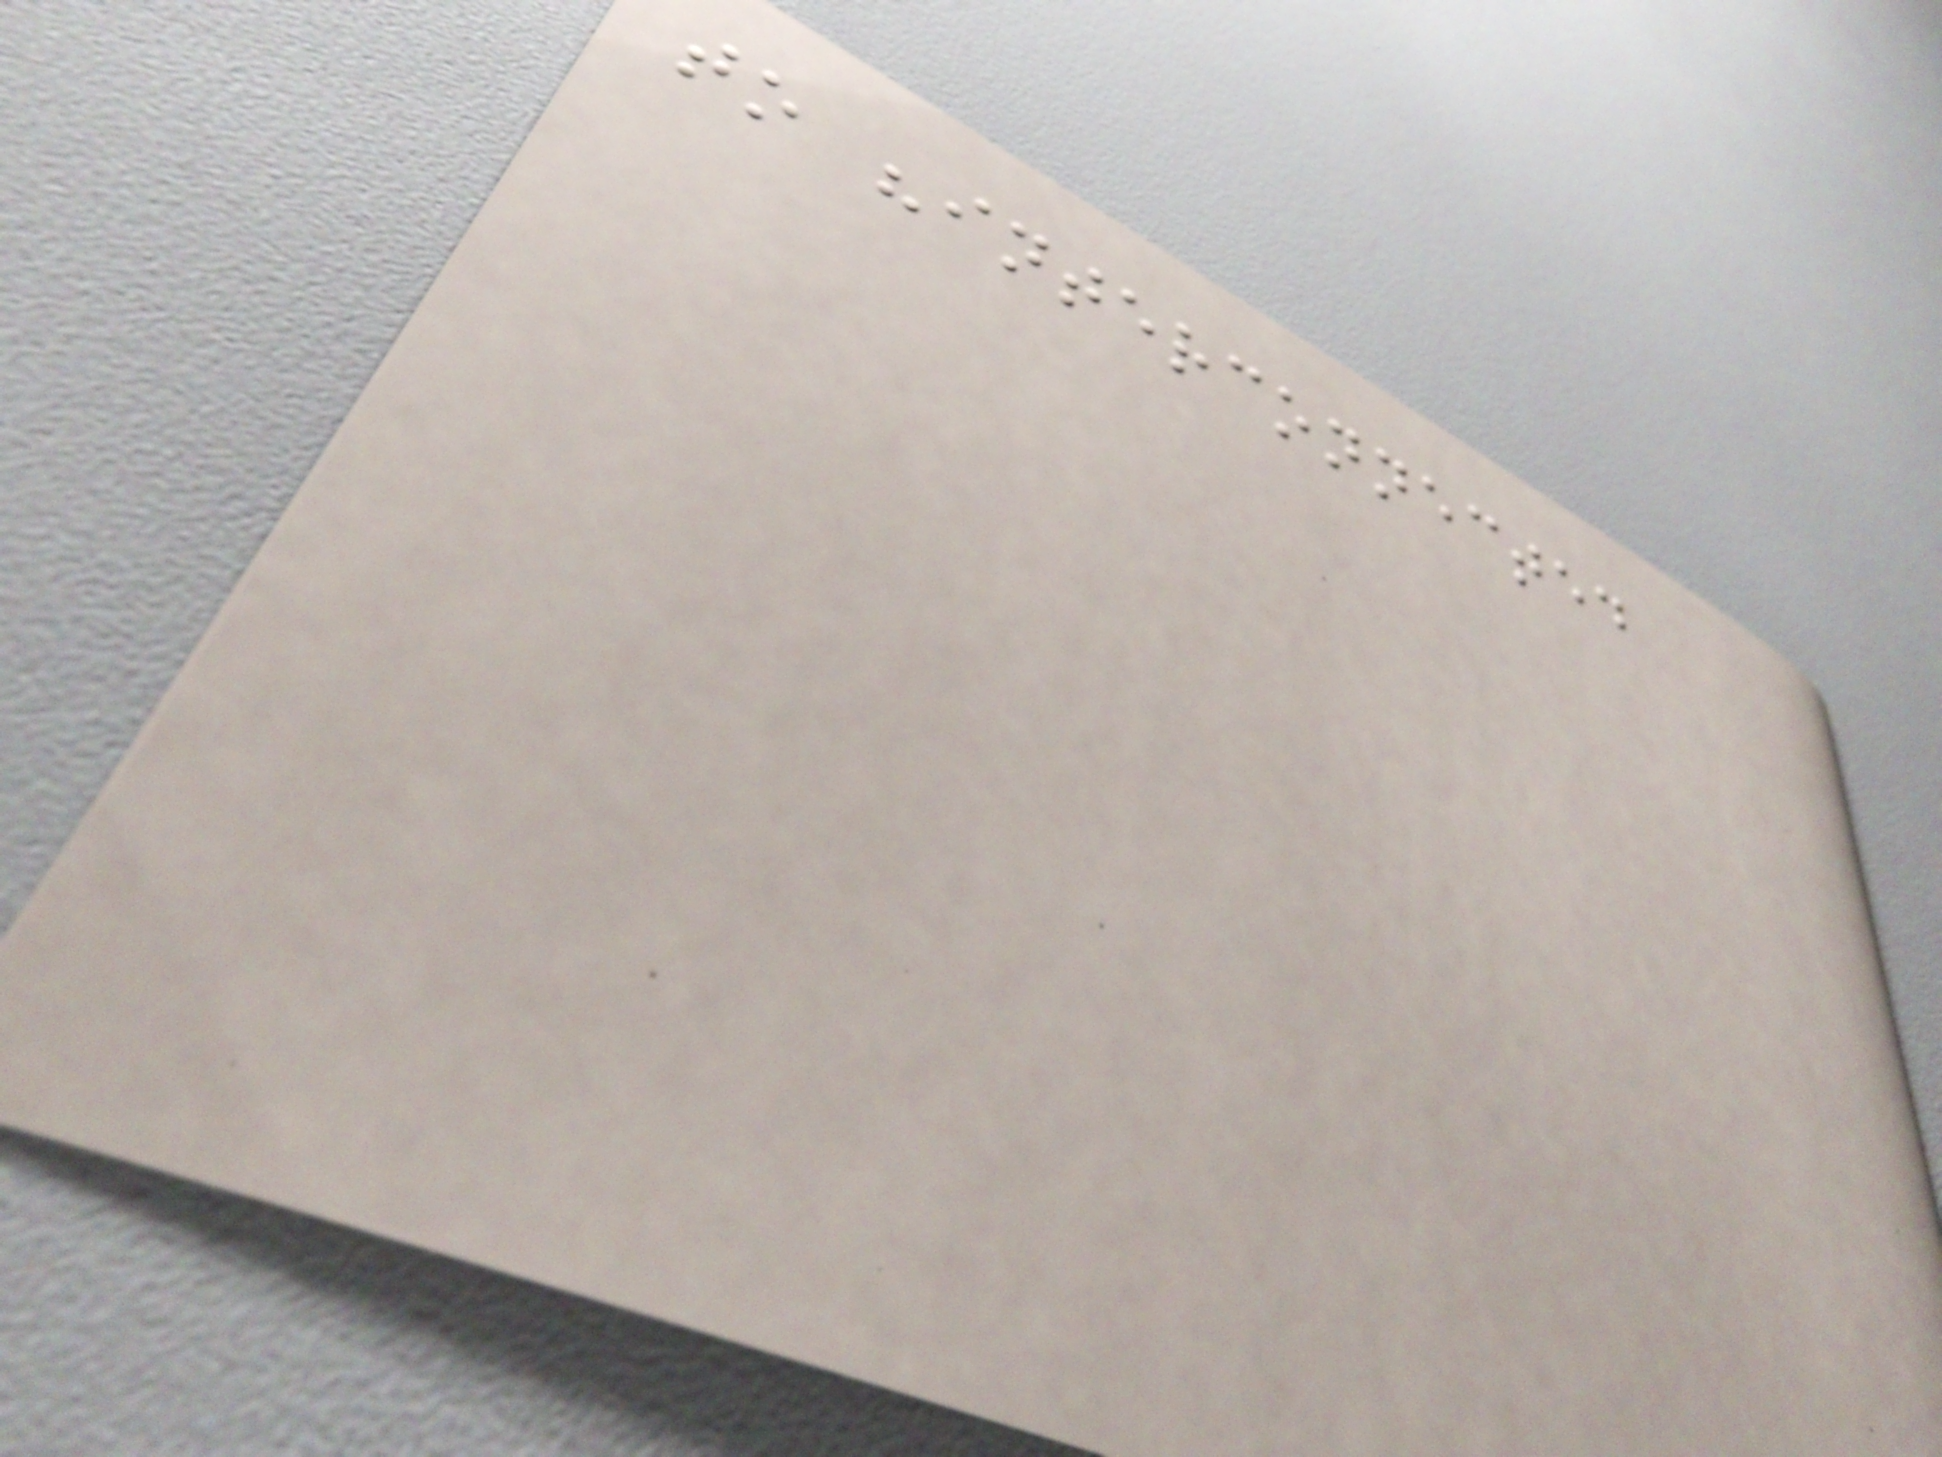to "interconnected
